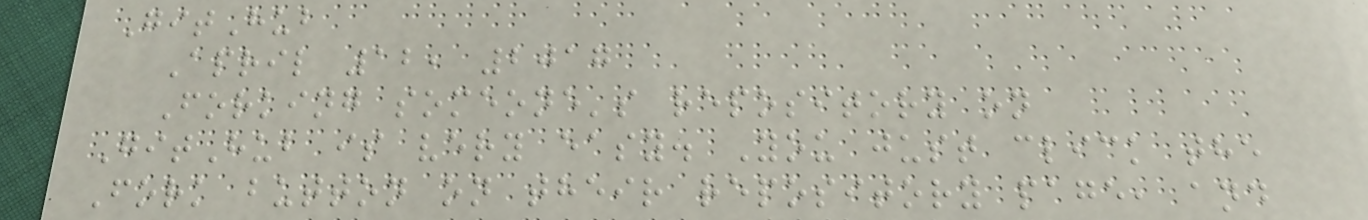GitHub
April 12, 2017
Forking someone's repository on
GitHub is very easy. You just click the
Fork button on their repository page, and
